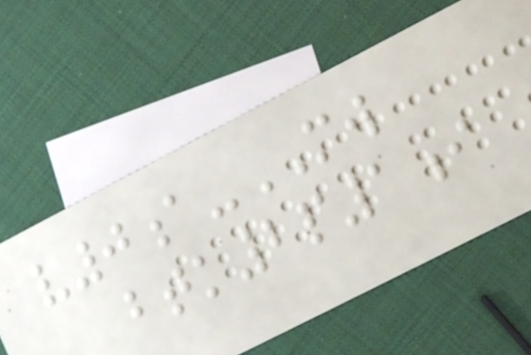v0a-MW
btk2p1i
